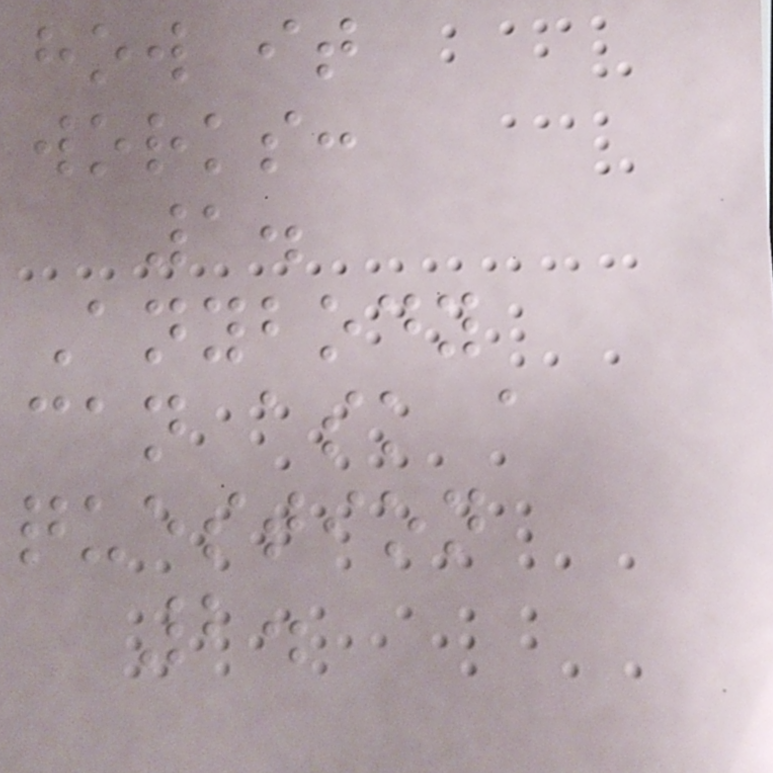how it
works:
1.
Anybody
can ask a
question
2.
